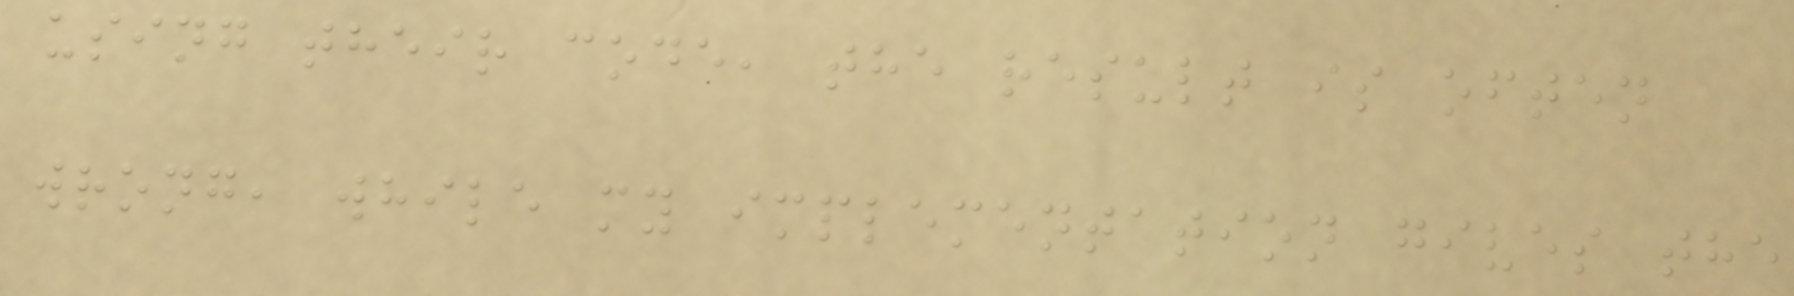using their code, the result is often
wrong, while my implementation gives the
